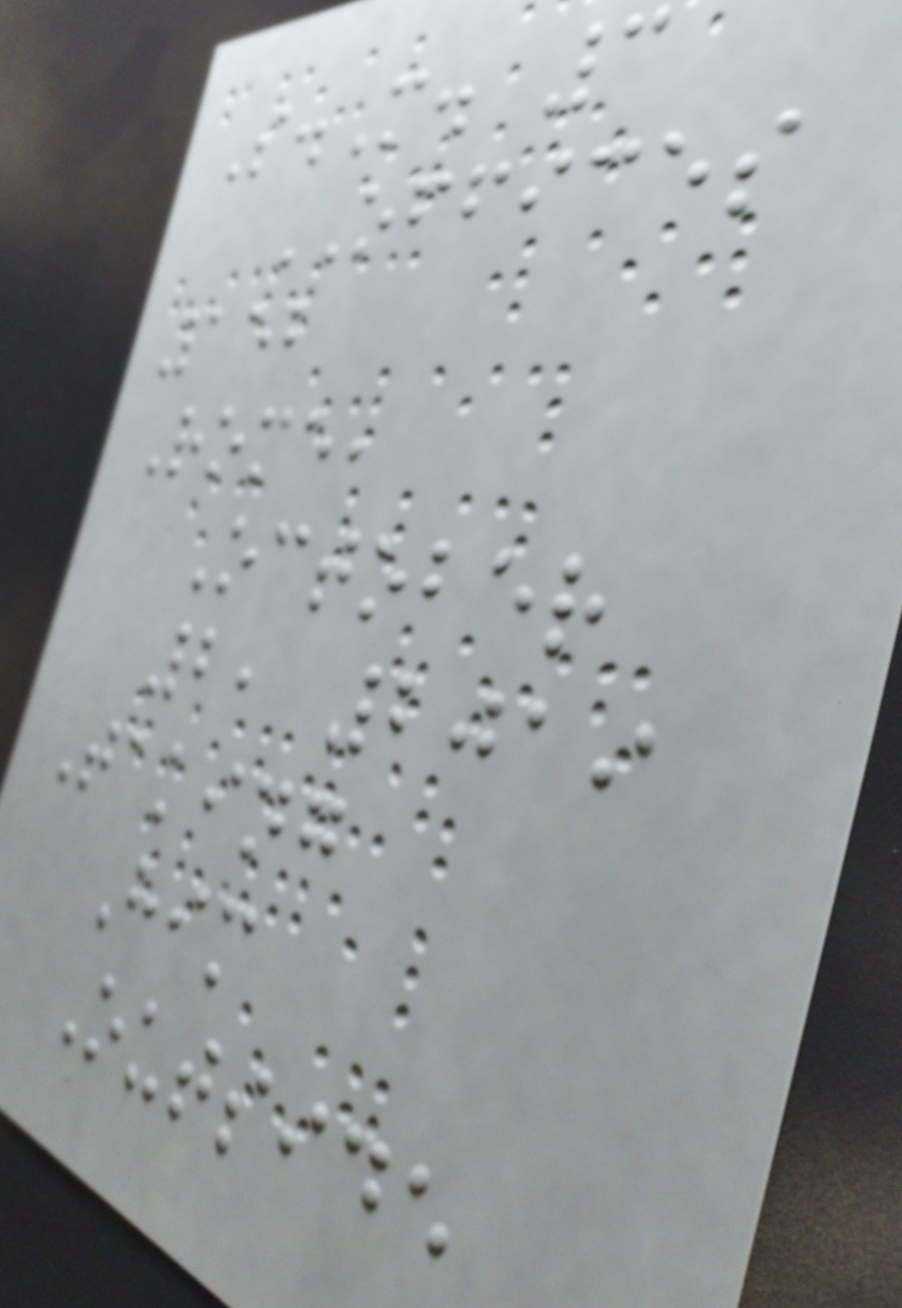S.M. 3
OFFICES
152
Rome,
October
2, 2019
Taking
Him
Outside
